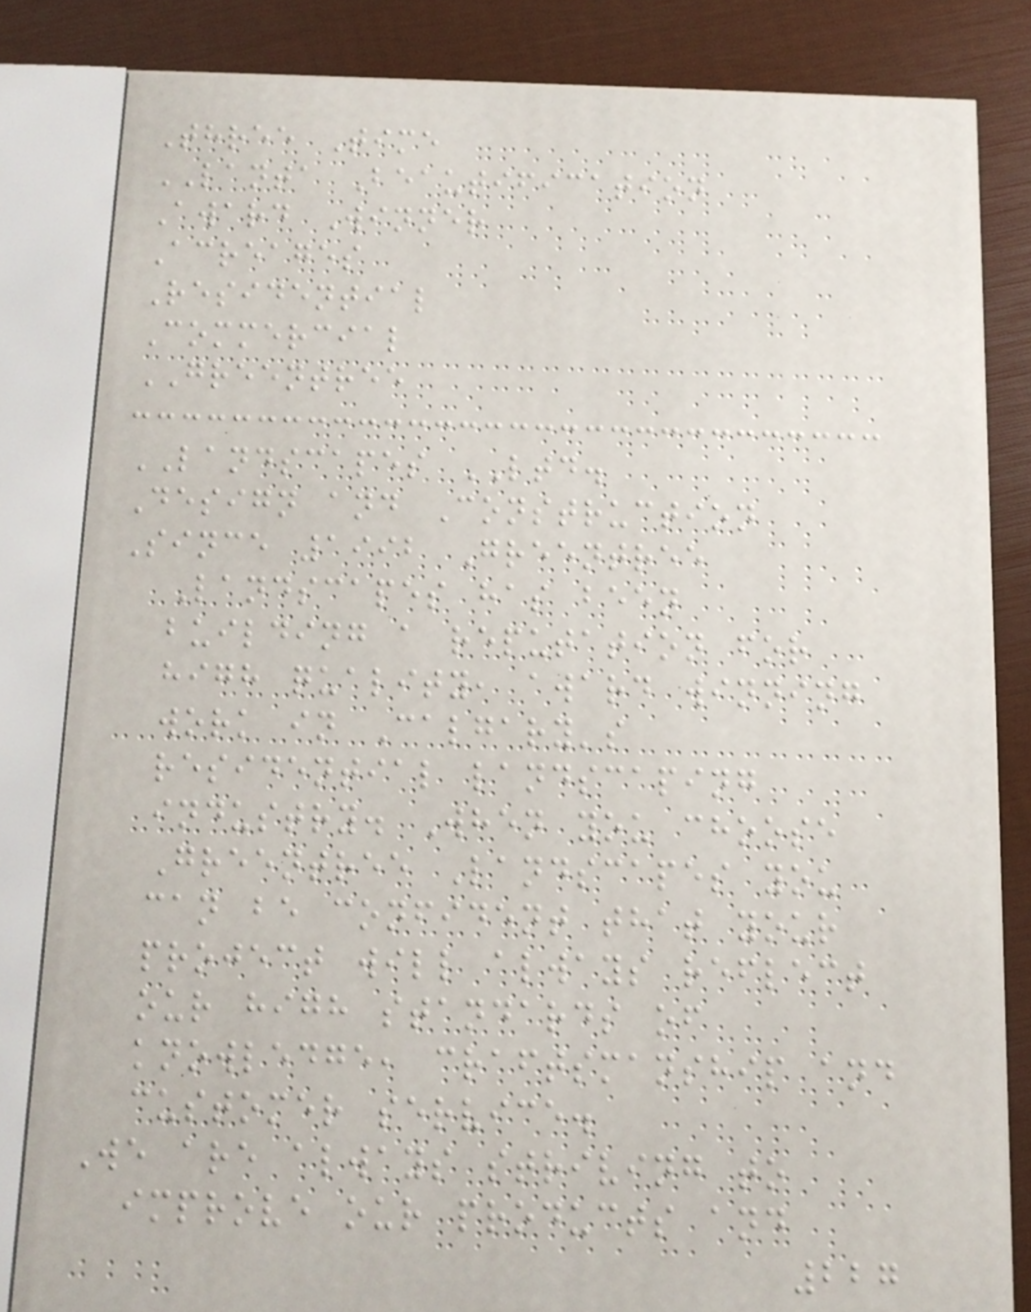Three Time
LANTA Beautification
Award Winner
Acreages
Residential
Commercial
GREENTREE
LANDSCAPES LTD.
Design and Construction
Since 1992 Greentree
Landscapes has been
building a reputation for
high quality, award winning
work in Calgary's
residential landscaping
industry. When you choose
Greentree Landscapes you
can be confident that your
project will always reflect
our high standards of
knowledge, craftsmanship and
customer service.
We are always striving to
improve our products and
227
